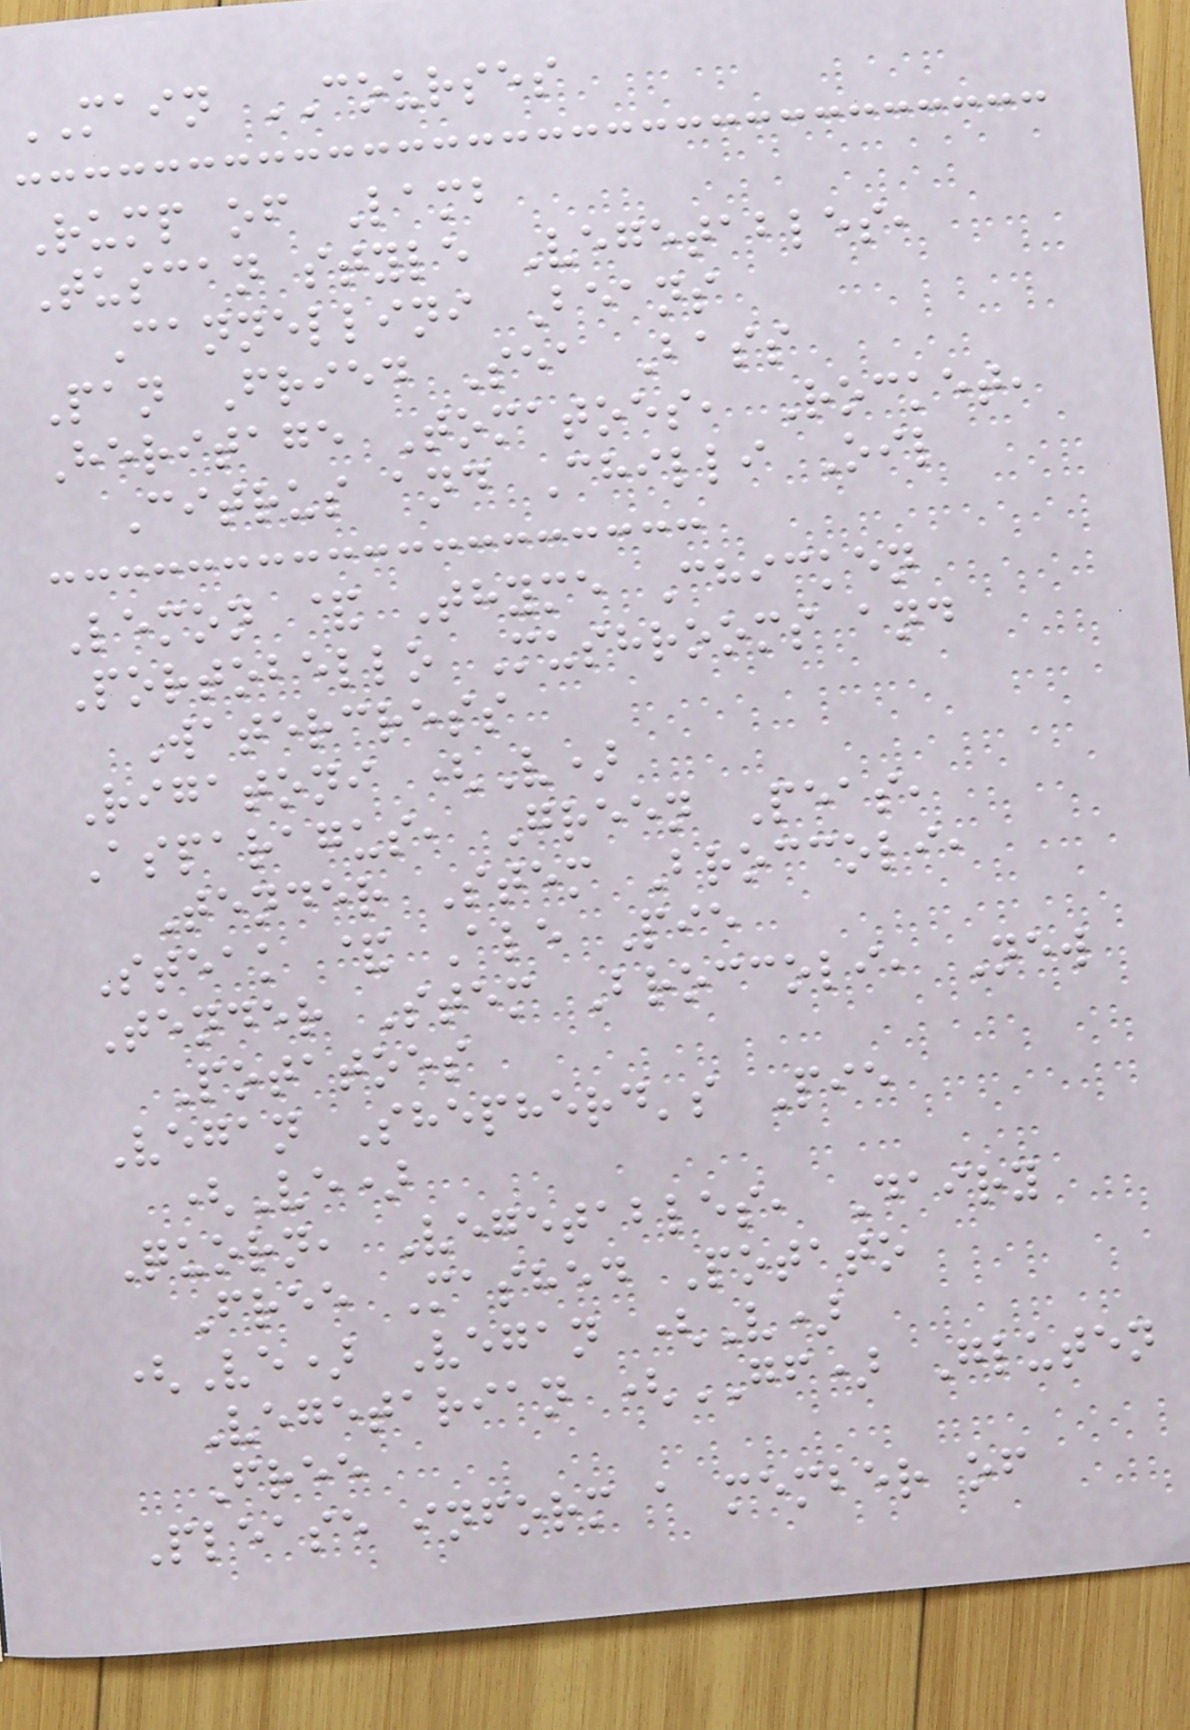MAIN COURSES
Rump of Lamb
Tuscan style Vegetables,
Cannellini Beans
Pan Fried Sea Bass
Heritage Tomatoes, Rocket,
Citrus and Chilli Oil
Lemon & Thyme Chicken
Portobello Mushrooms and
Watercress
Rigatoni (V)
Asparagus, Green Peas,
Tender Stem Broccoli,
Steak & Ale Pie
Tender Stem Broccoli, New
Potatoes
Vegan Shepherd's Pie
(Ve)
Quorn, Vegetables, Dairy
Free Mashed Potato
(Ve) Vegan (V)
Vegetarian (GF) Gluten
Free
Please inform a member of
